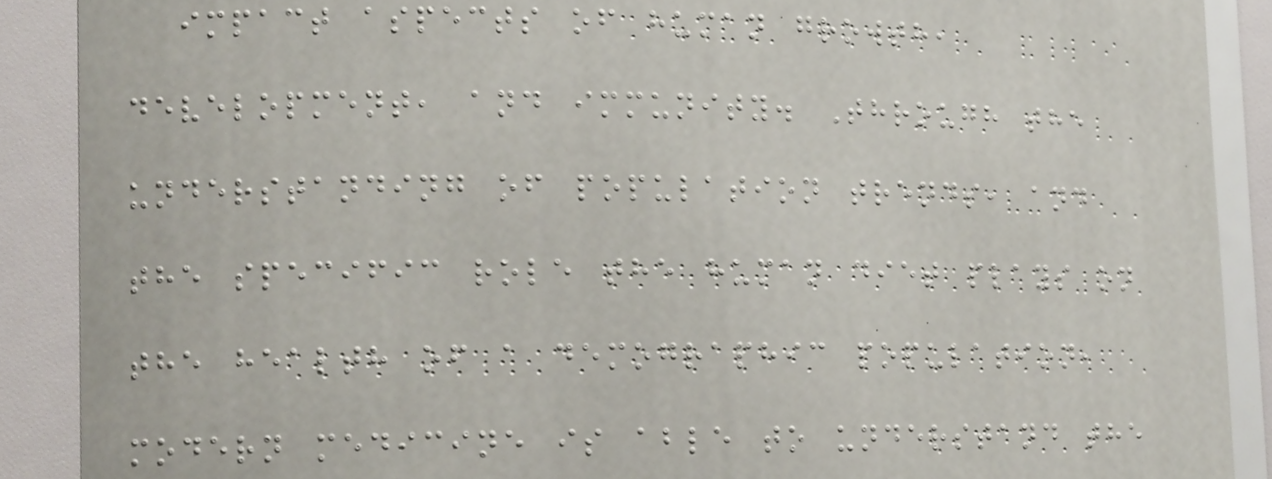impact aspects of human growth,
development, and immunity. Through the
understanding of population trends, and
the specific role the human diet plays on
the health of a demographic population,
modern medicine is able to understand the
